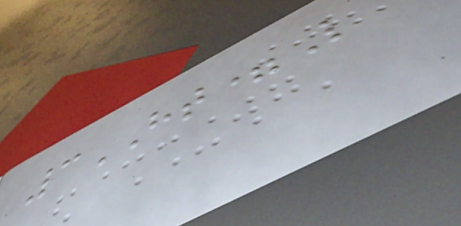3HT=L
